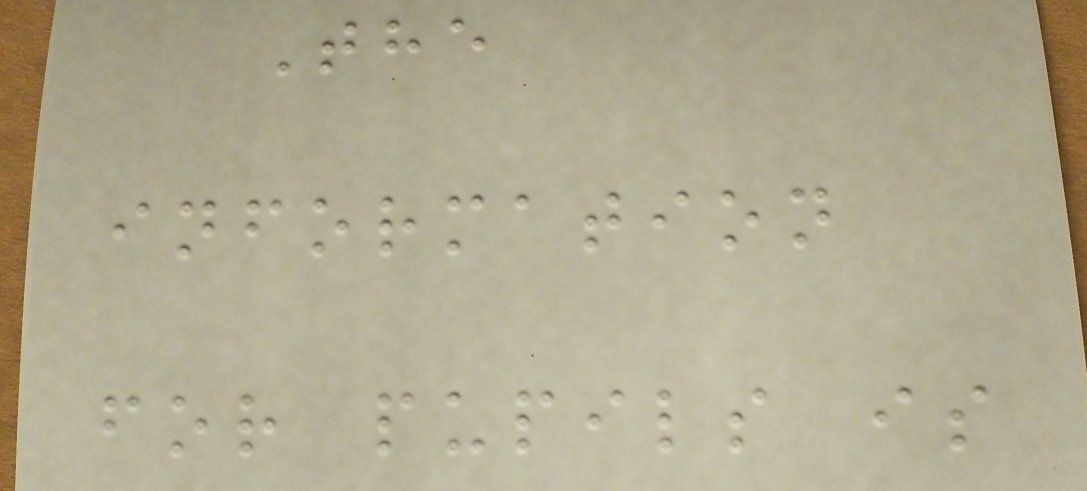The
information
for pupils is
